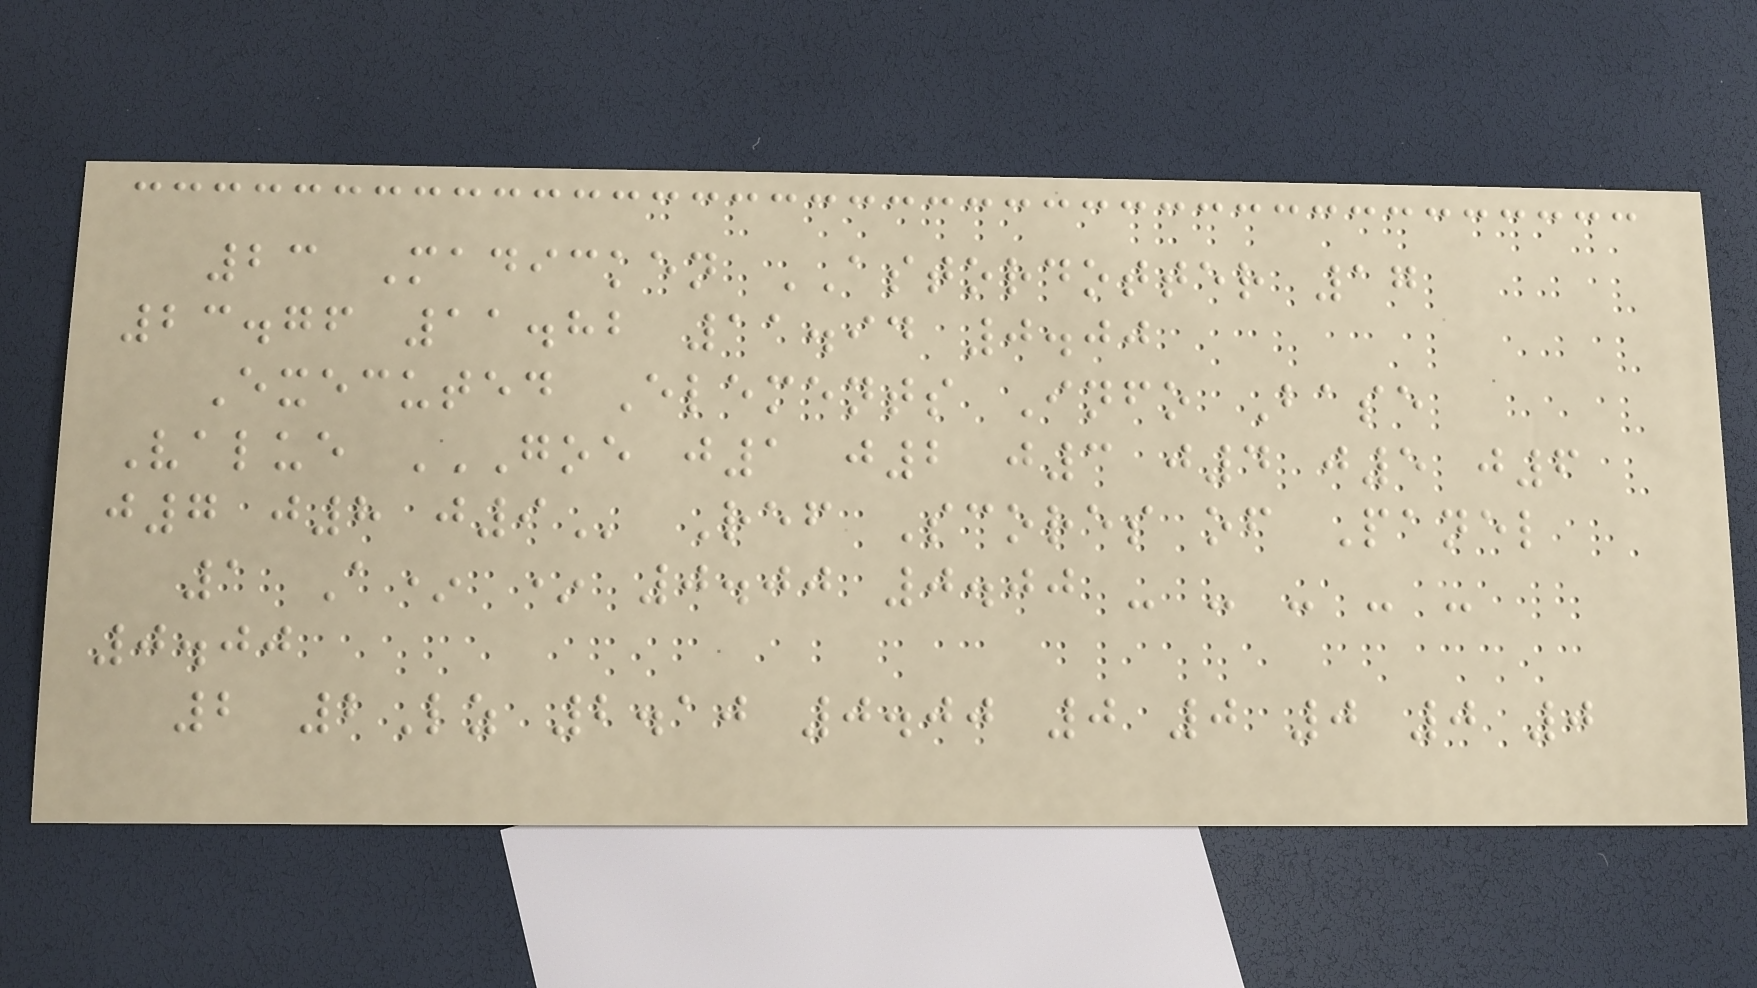23 Madicken ASTORDOTTER 17
23.76 11.82 11.94 0.00
Executed Elements Info Base
Value GOE J1 J2 J3 J4 J5 J6
J7 J8 J9 Ref Scores of Panel
1 A* * 0.00 0.00 - - - - -
0.00
2 2Lz 2.10 0.00 0 0 0 0 0
